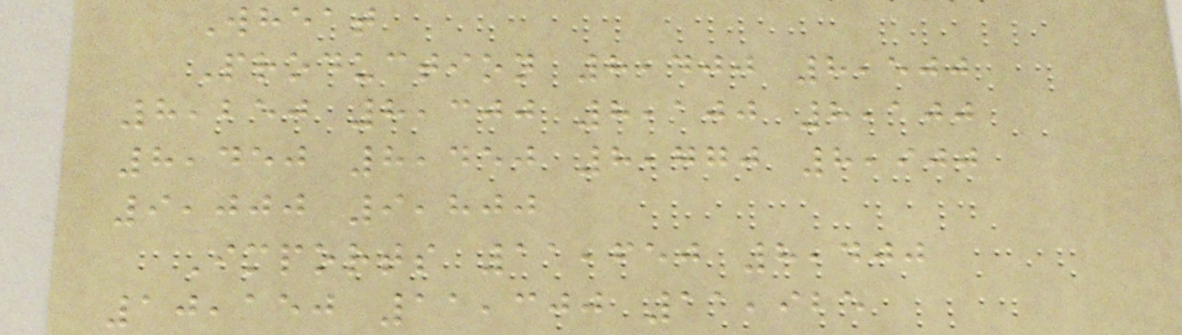Wheat
Production 8,400 8,500
8,250 8,300 8,100 8,100
8,450 8,450 8,770 8,900
9,000 9,800
Imports 11,650 8,400
10,150 11,300 11,925
